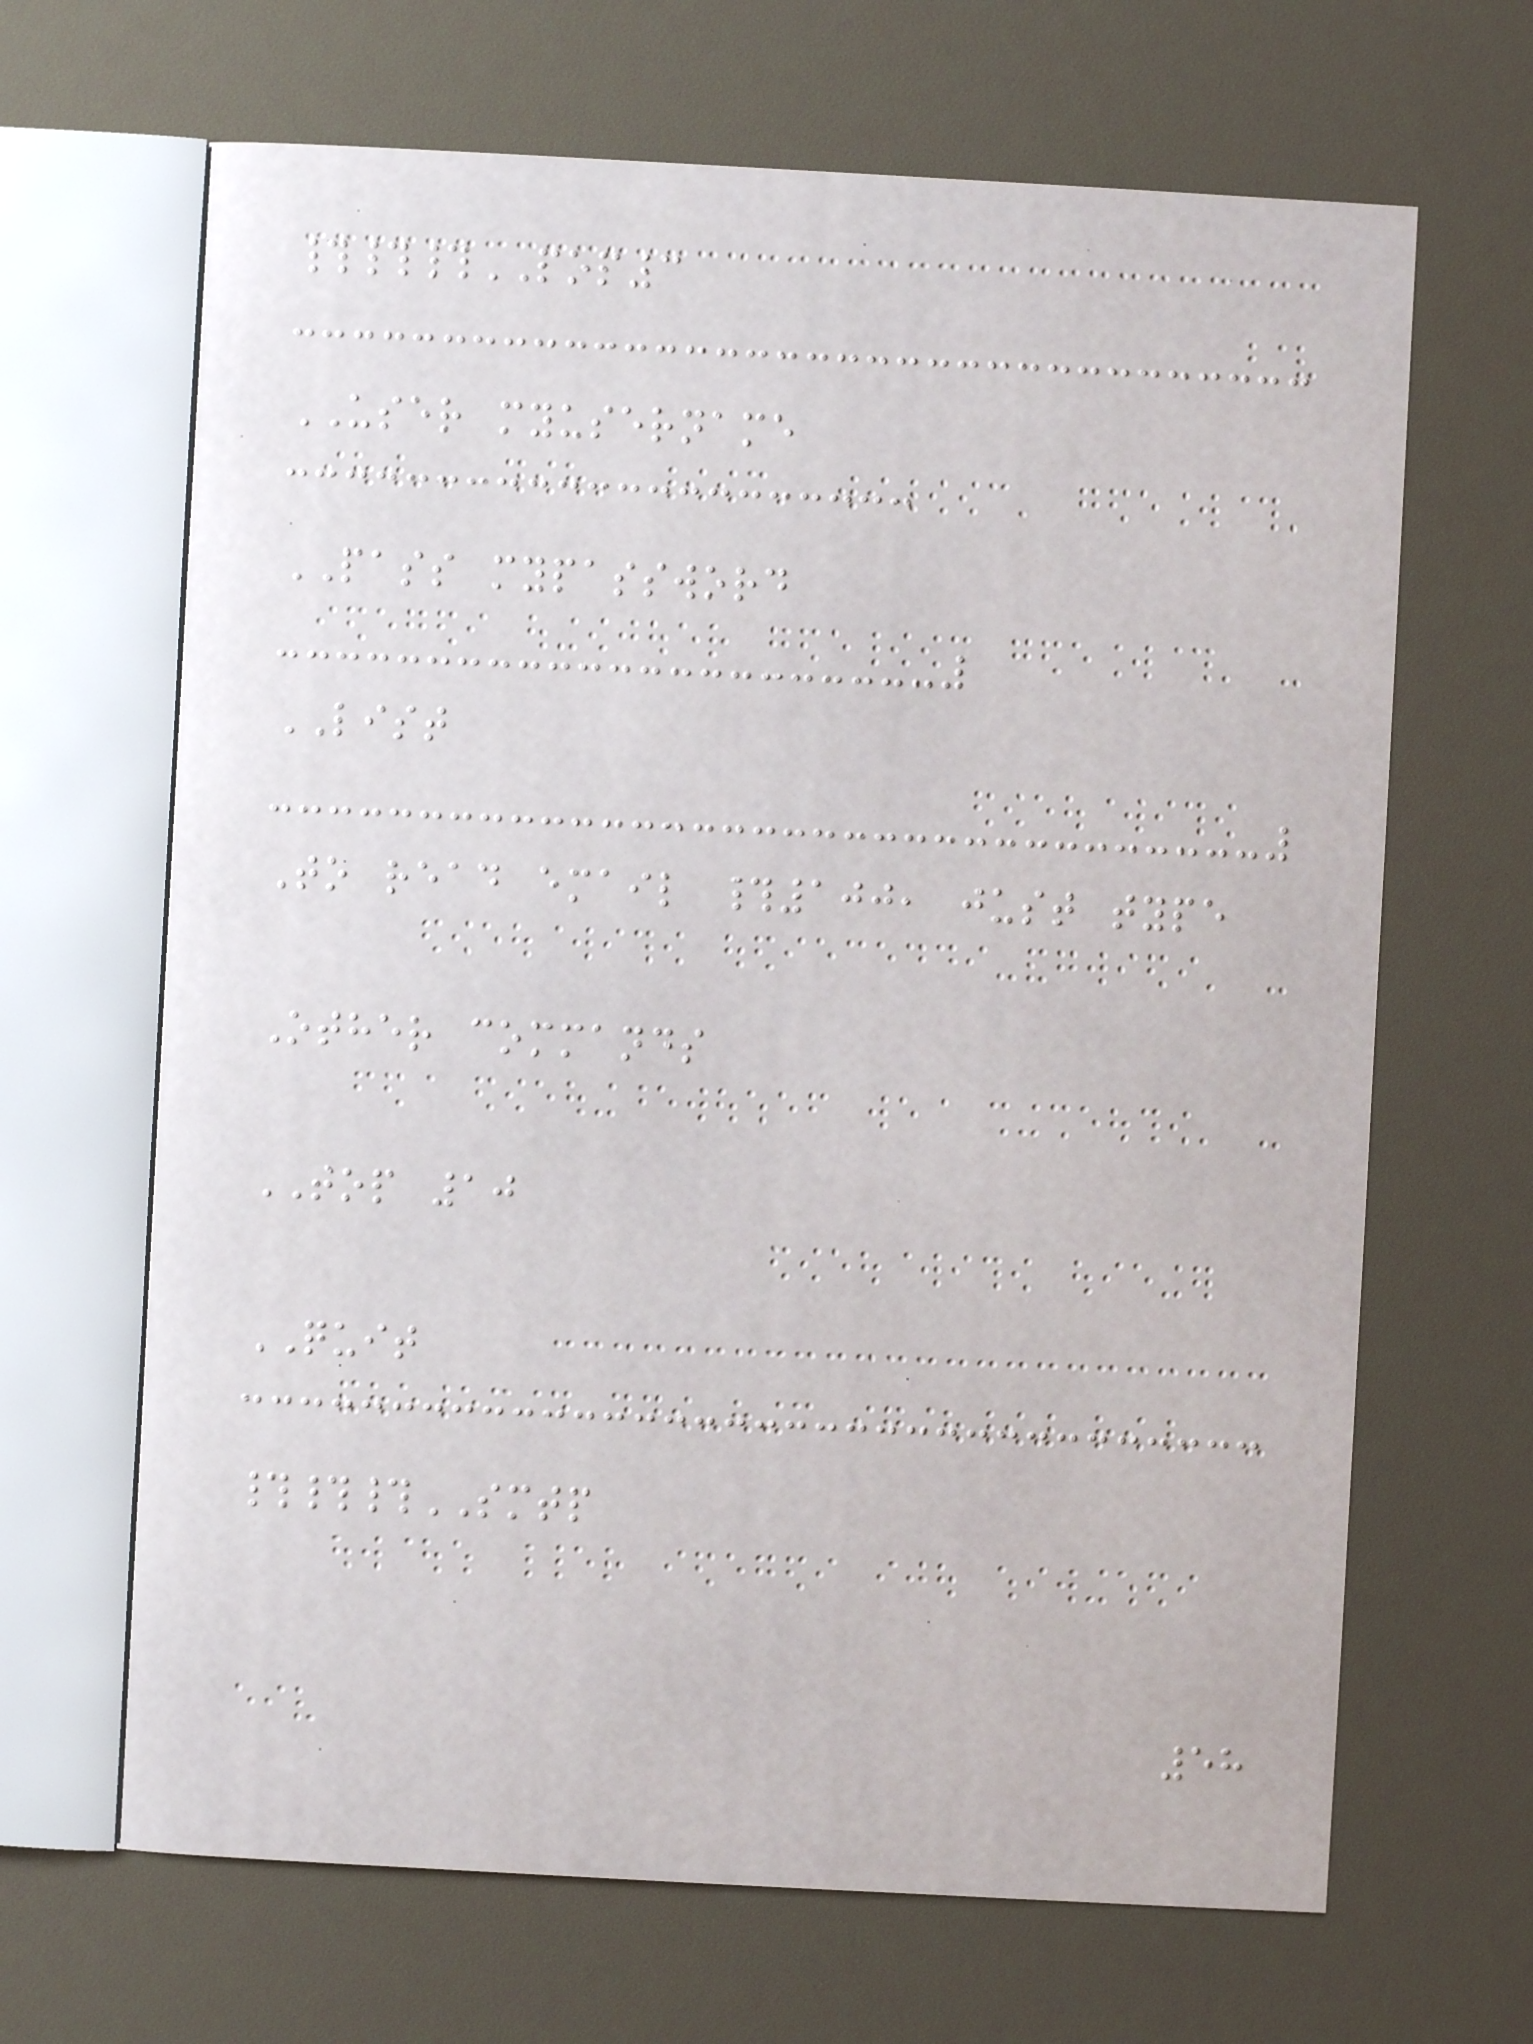###POP3
USER myusername
PASS mypassword
LIST
To read email #100, just type
Other commands
TOP 10
QUIT
###SMTP
58
